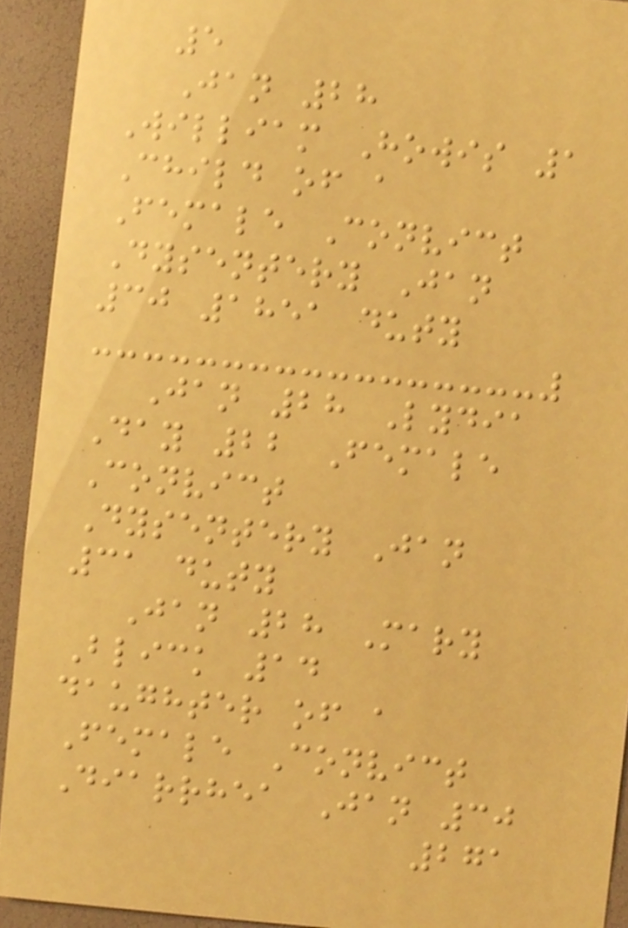5
Jan 28
William Howis 1
Child of a
Female Convict
Dysentery Jan
30 1851 duty
Jan 28 Lydia
Day 22 Female
Convict
Dysentery Jan
31 duty
Jan 28 Mary
Blick 14
daughter of a
Female Convict
Diarrhea Jan 30
271
